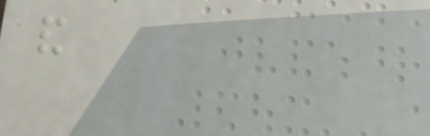and
